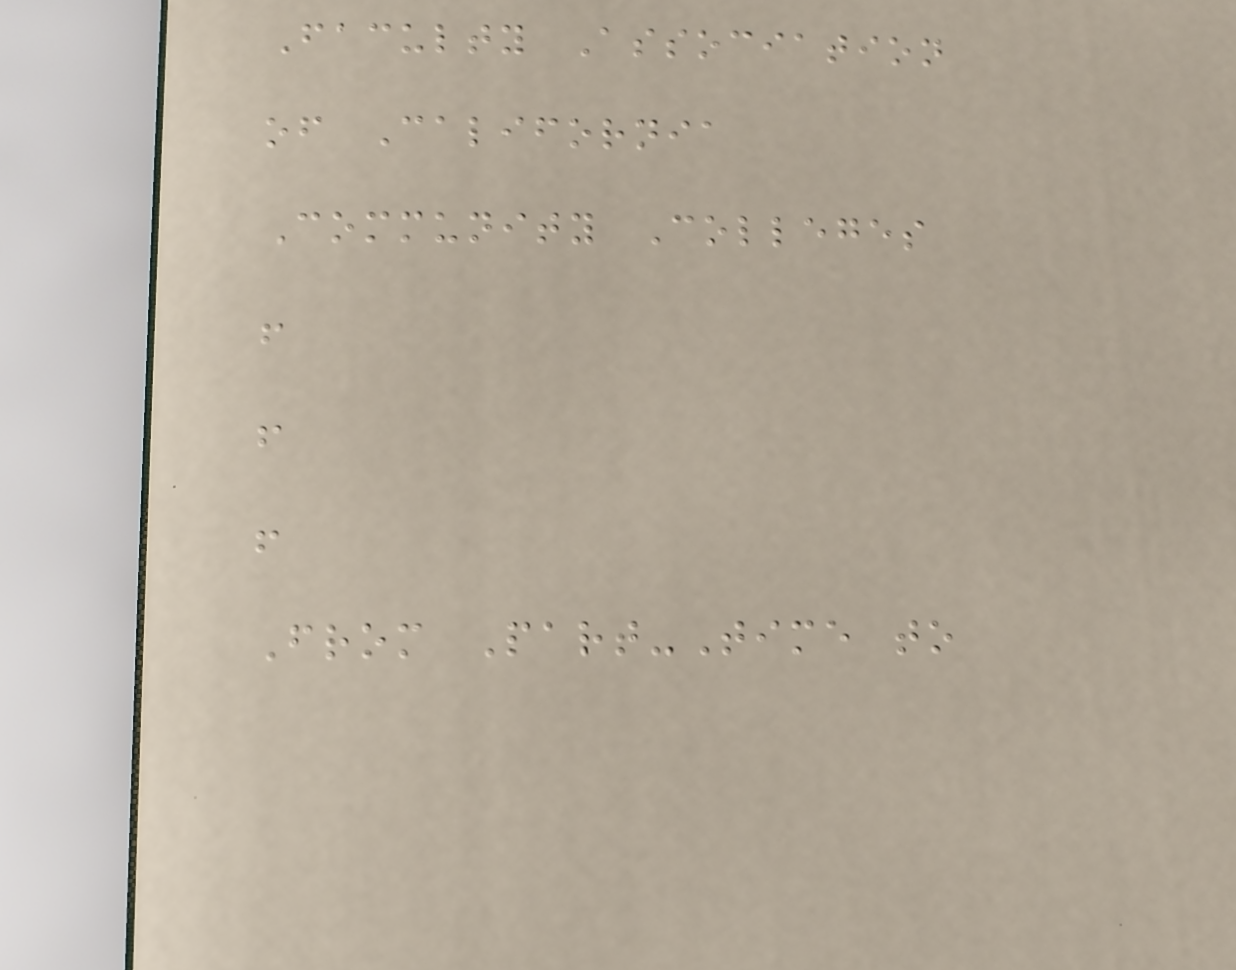Faculty Association
of California
Community Colleges
!
!
!
From Part-Time to
